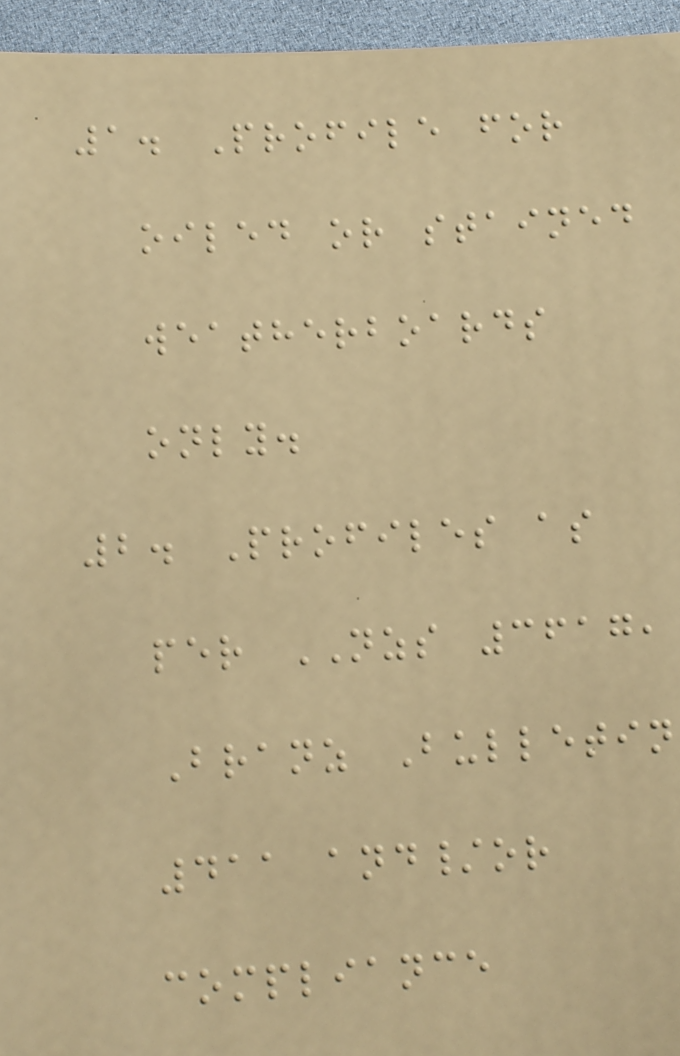1. Profile for
oiled or stained
weatherboards
only.
2. Profiles as
per NZS 3617,
Branz Bulletin
411 and/or
compliance
